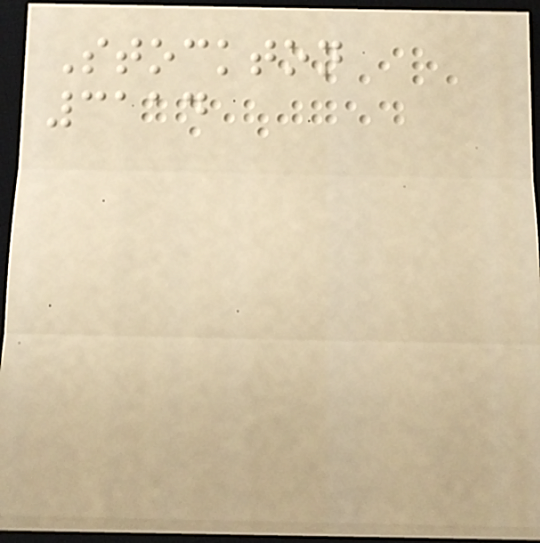Stockton
3114
